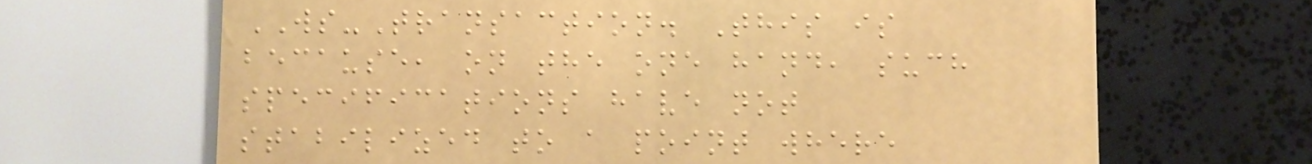WS-Transaction. This is
because, on the one hand, such
specifications have not
stabilized to a point where
